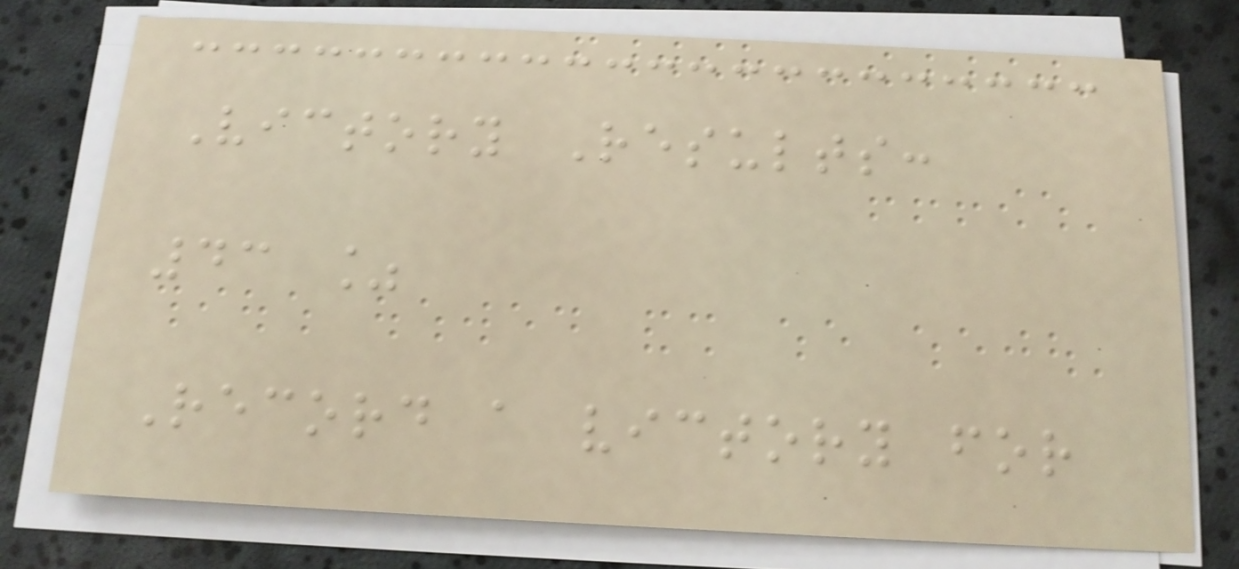Victory Results:
43 %
Record a victory for
